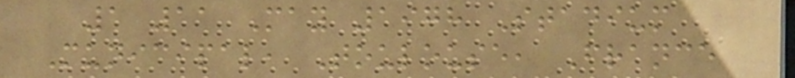1 11 May 1978 Stadium
Municipal, Toulouse, France
